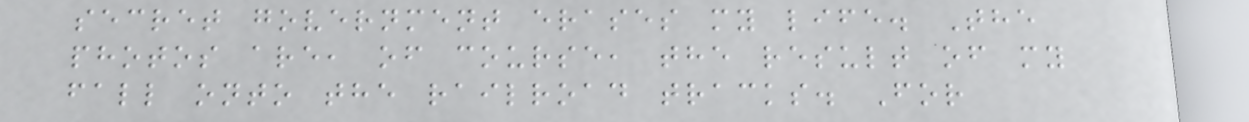secret government erases my life. The
photos are, of course, the result of my
fall onto the railroad tracks. For
